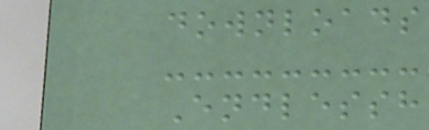downloads
Endlessh
